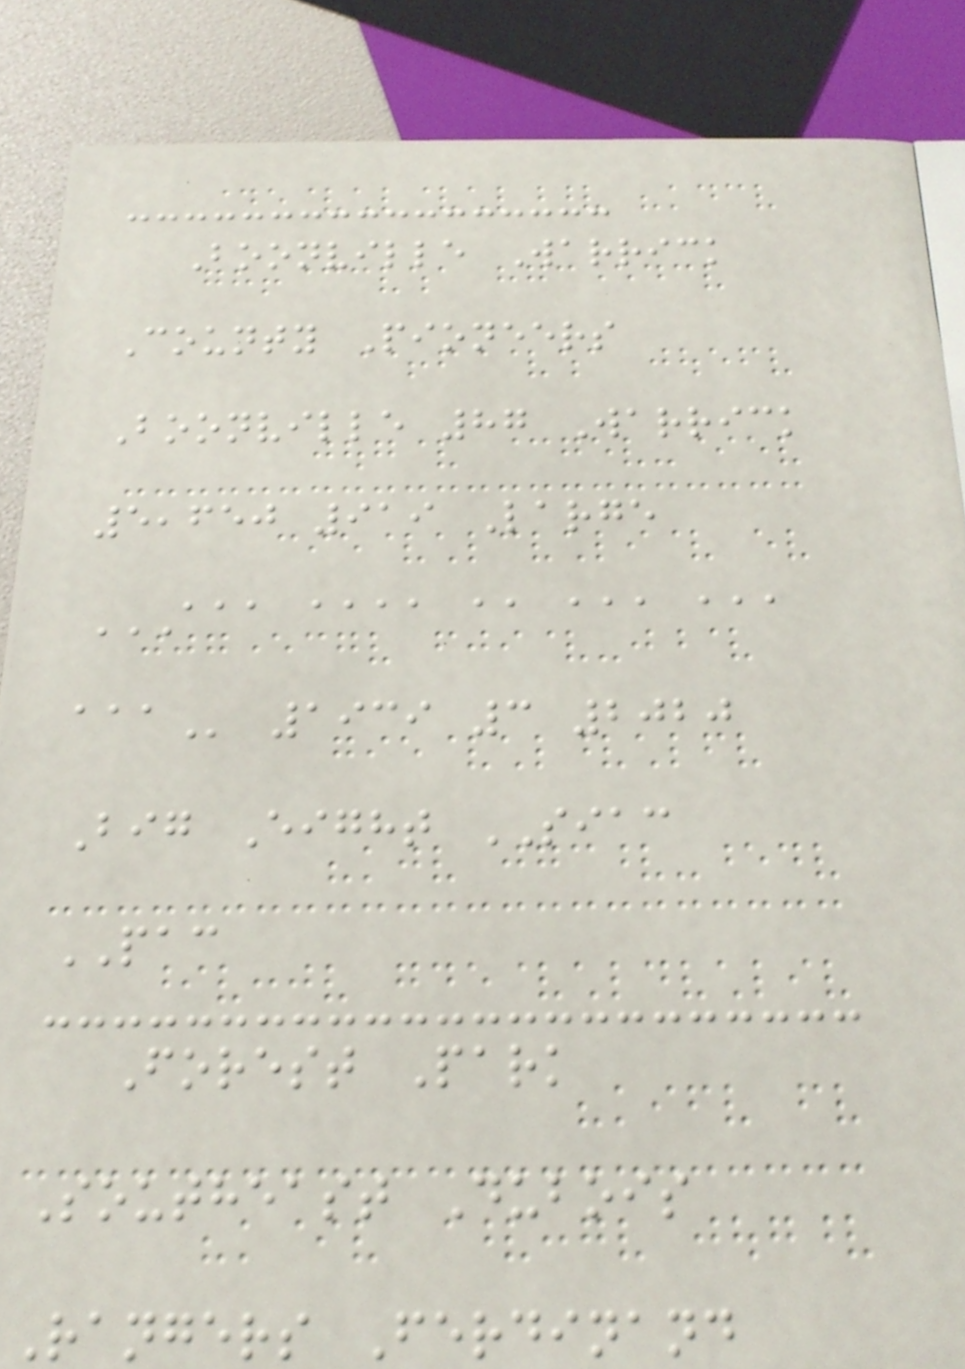Boonville Warrick
County Pioneers
Boonville 87 Warrick
5,650 919 Large
AAA AAAA AA AAA AAA
AAA 1939 3 2020
Big Eight SIAC
PAC
Forest Park
Southeast Dubois
Rangers Ferdinand
